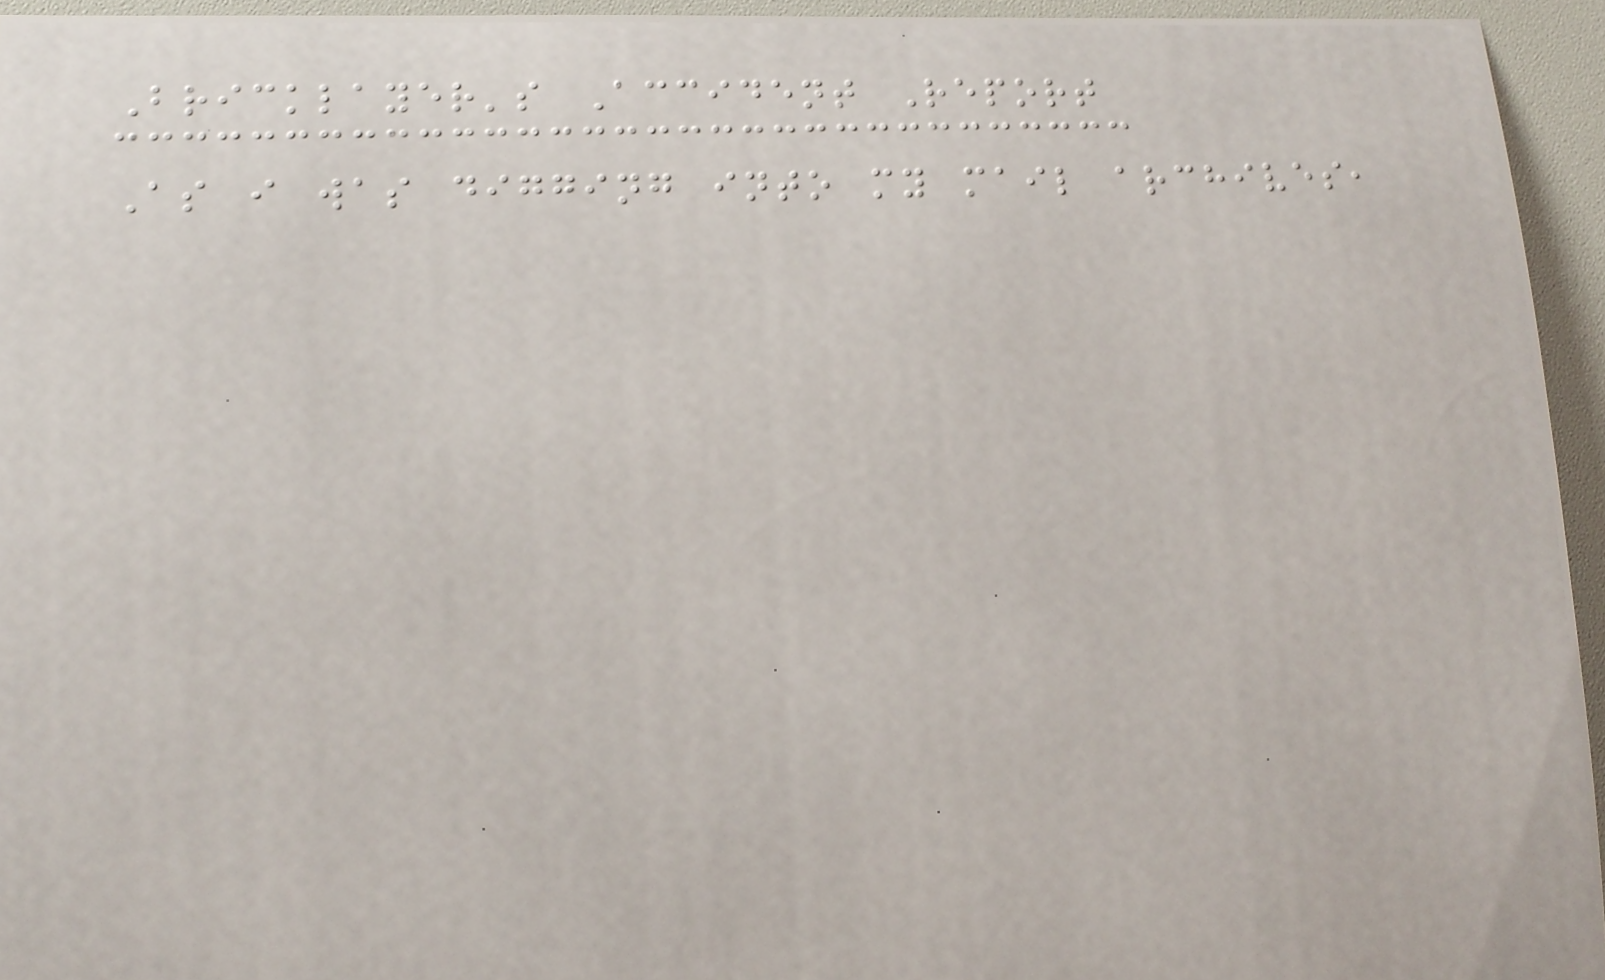Bricklayer's Accident Report
As i was digging into my mail archives,
